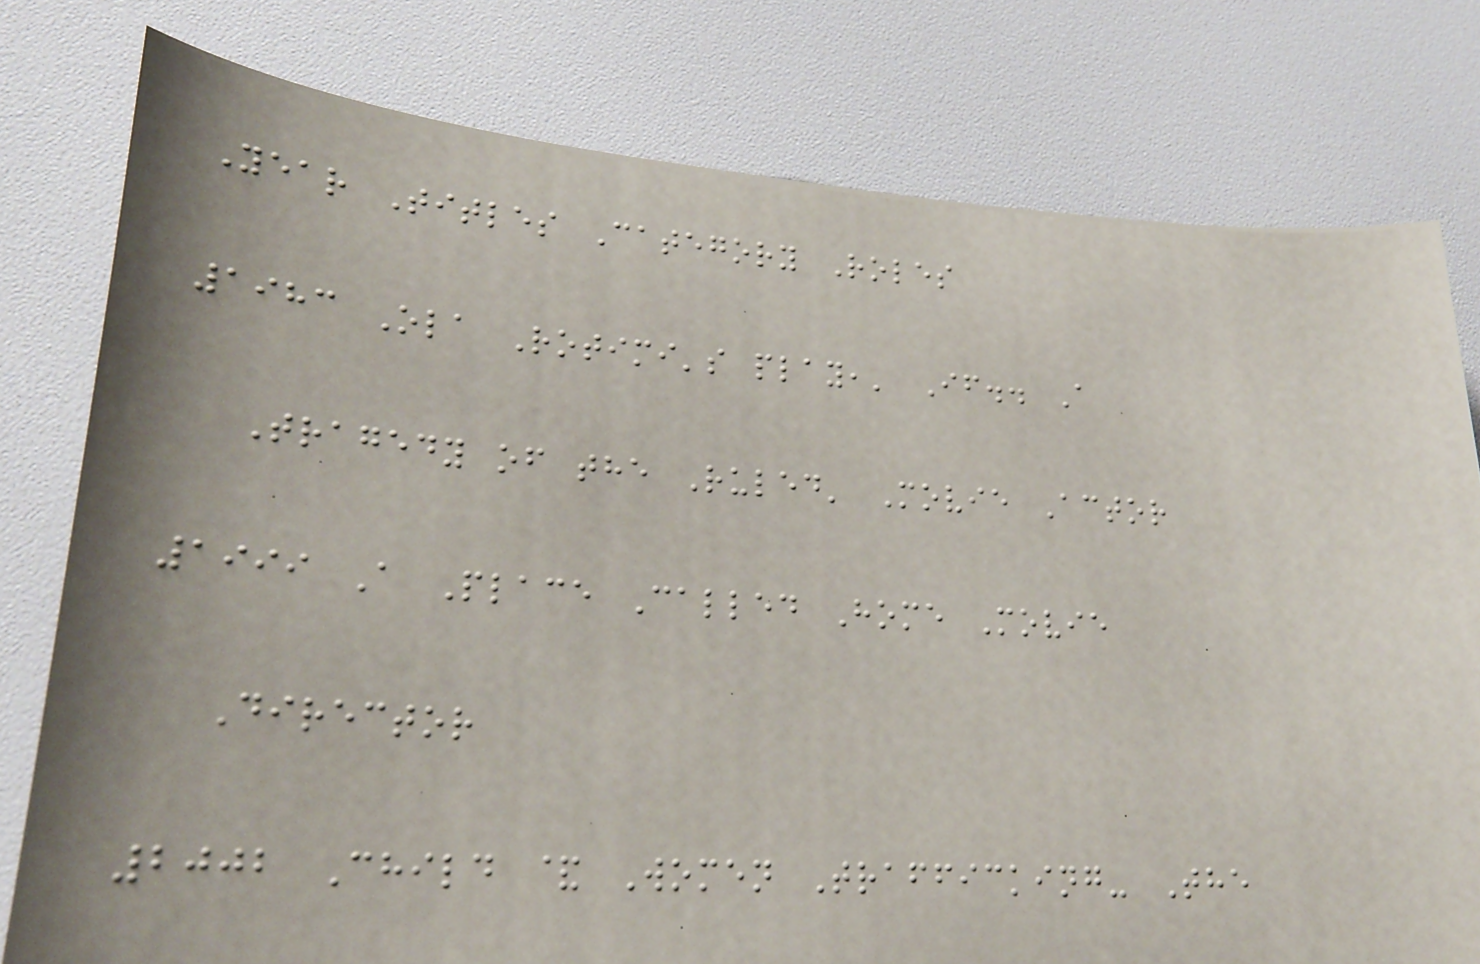Year Titles Category Roles
1983 Ola Rotimi's play,' If.. A
Tragedy of the Ruled' Movie Actor
1999 A Place Called Home Movie
Director
2002 Child & Women Trafficking- The
